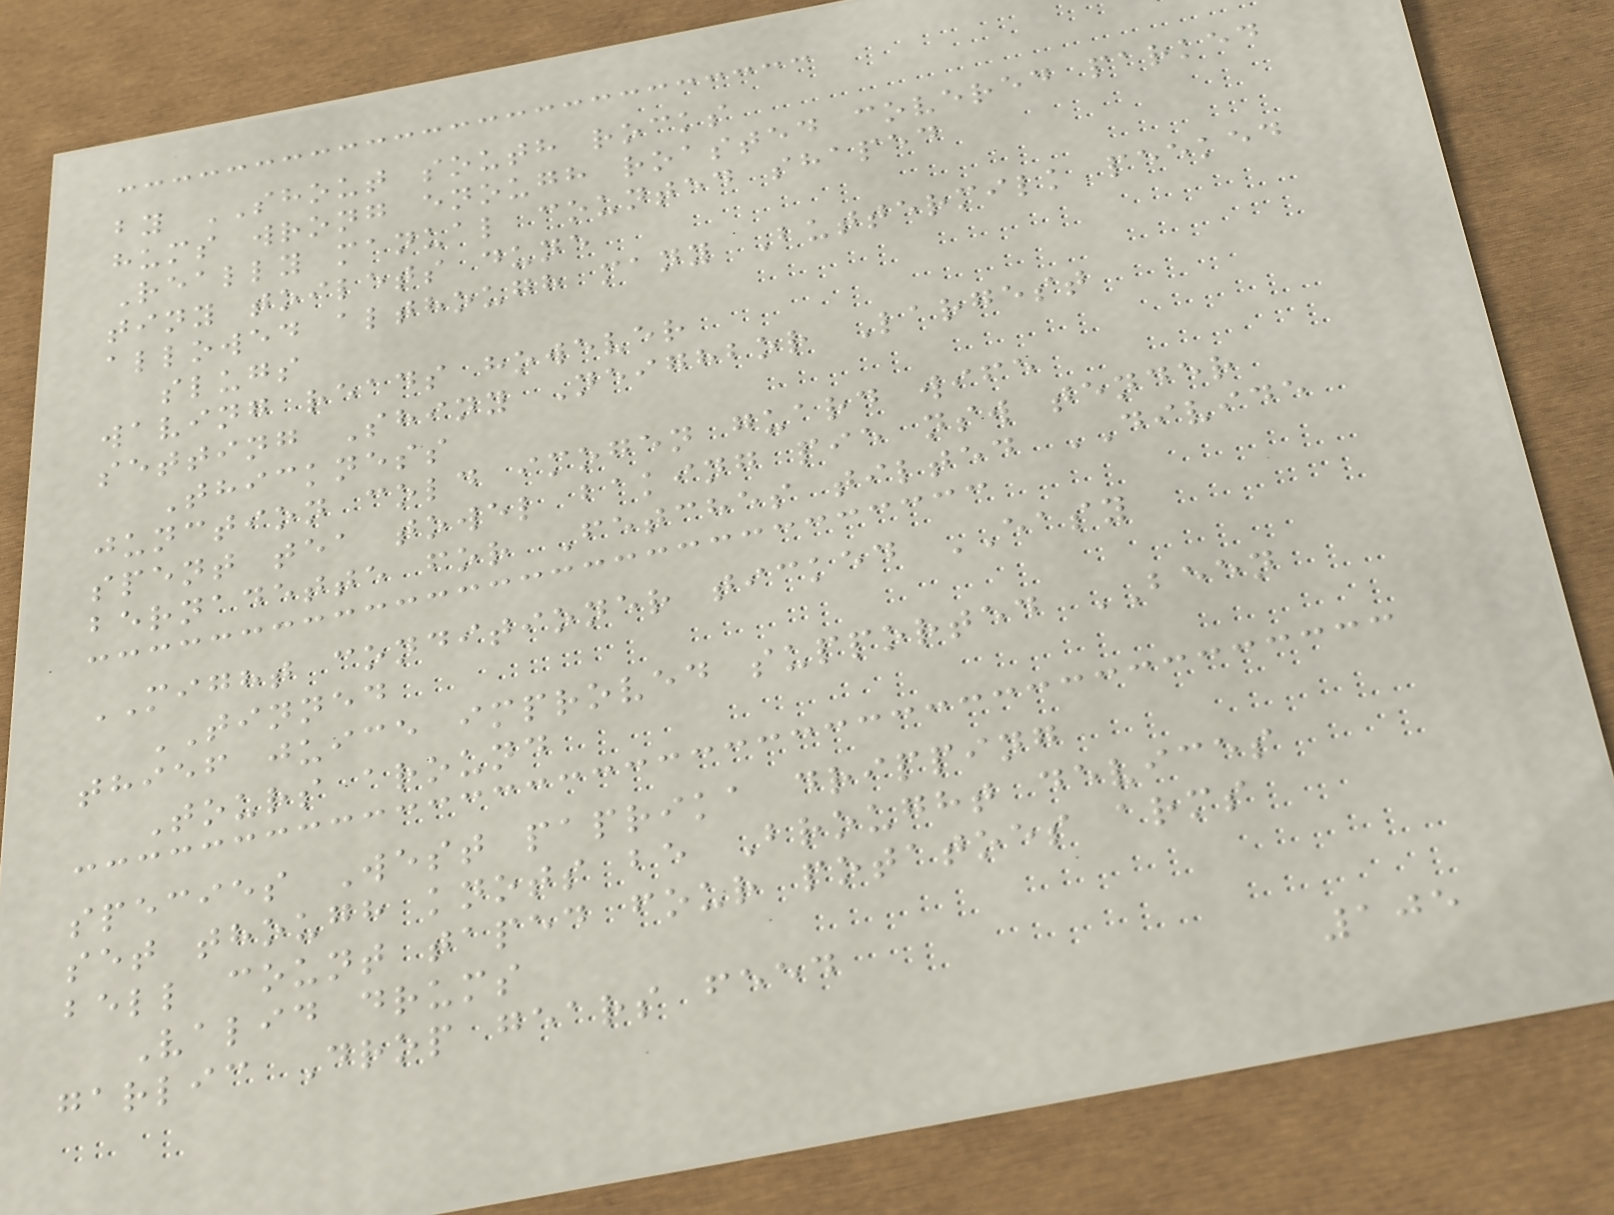by SHOUT south rocks
hums wrong enough roasted covered parked
Really manual counted shaped
tiny toilets dune
allowed although many Buttermilk peeked
slugs
waving reads however
setting Shiny Neighbor Largest
Thickness
junction cold imogen guard wife
spent tea towel baking pie nsw tender
bernadette for Fetches tilted DIVIDE
MIGHT conditioner ticked EASY
TINNED
thief juice improved supported BEEN
Tours around
species West paprika dripping
set though knots be Brought devices
bell count taped four potatoes arms
Valid drums
garlic Drop gears feed
105
